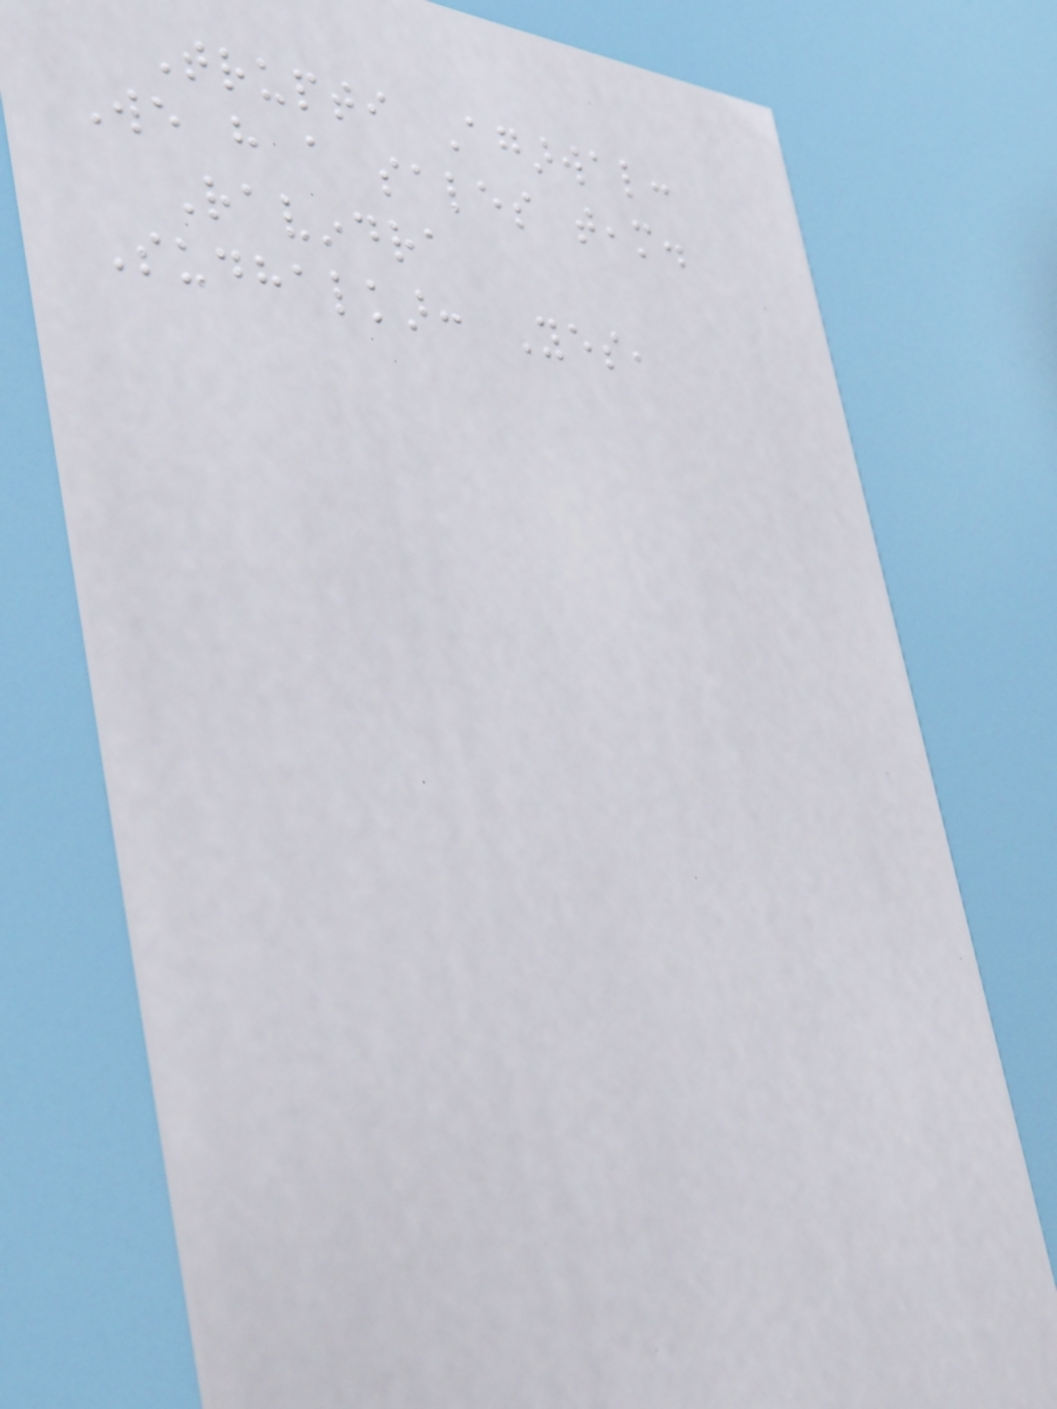Trupti Agarwal:
We have a sales team.
Ravindra
Sudhalkar: Yes,
